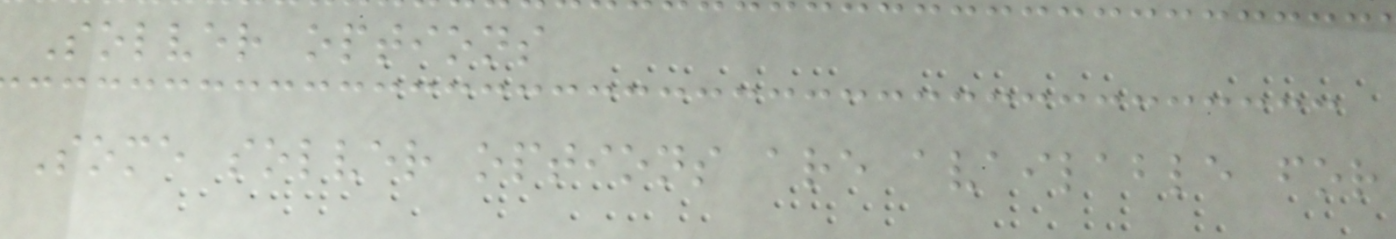Solver options
Some solver options are available for
